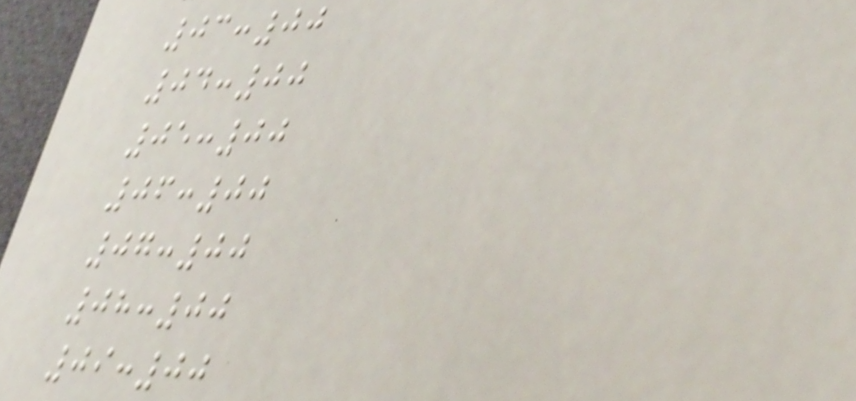03:00
04:00
05:00
06:00
07:00
08:00
09:00
